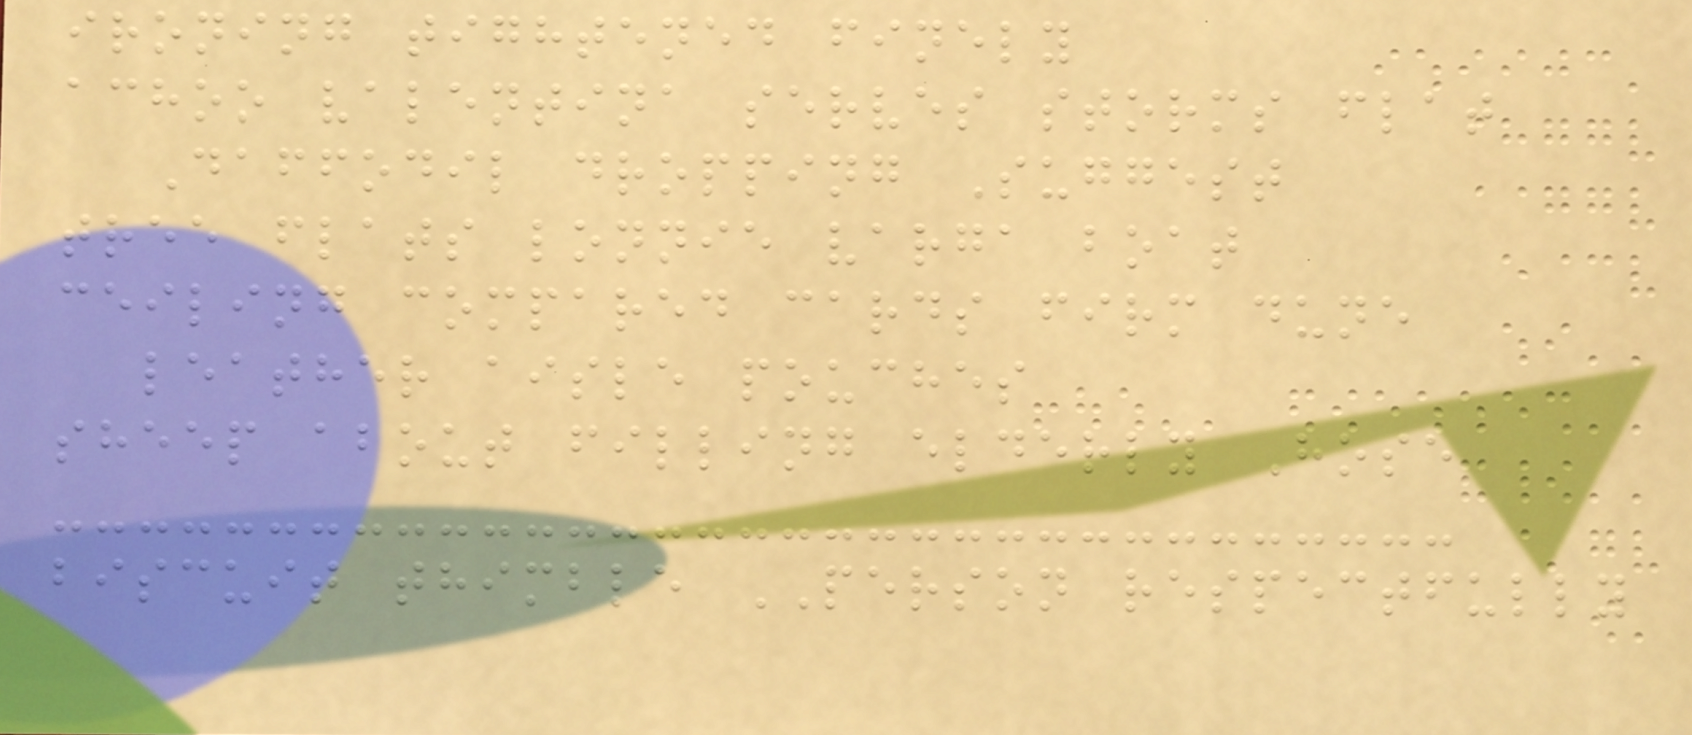ironing tightened finely
achoo valentina serves storms flat
Daffodil dropping Suggest
tree flats lonnie varga boat
ceiling compared cards firm dune
leather aisle pouches
sheep about filling elderly Hose
biscuit thimble PERSON respectfully
